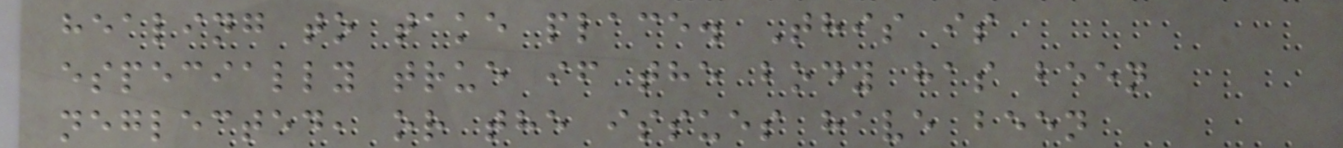healing to take place. This is
especially true if the body has been
neglected, or the issues have been
